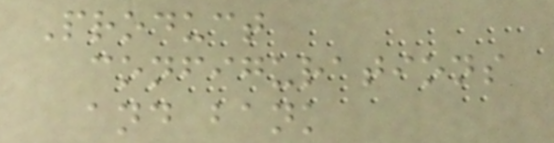Product
configurations
and bank
